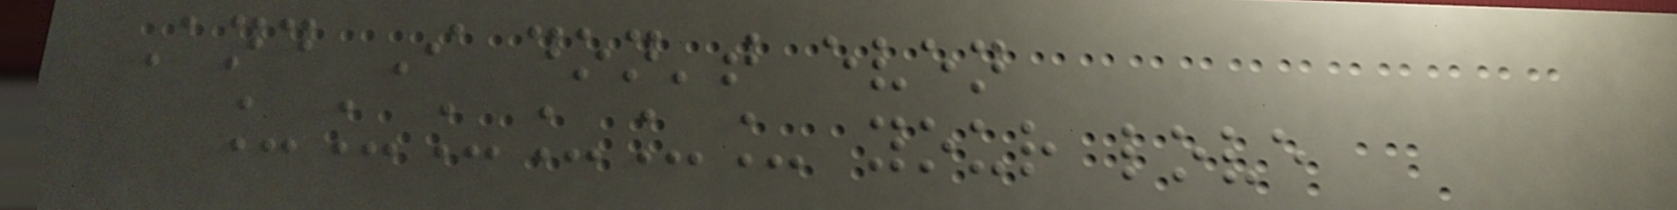And I don't even
______ your love
